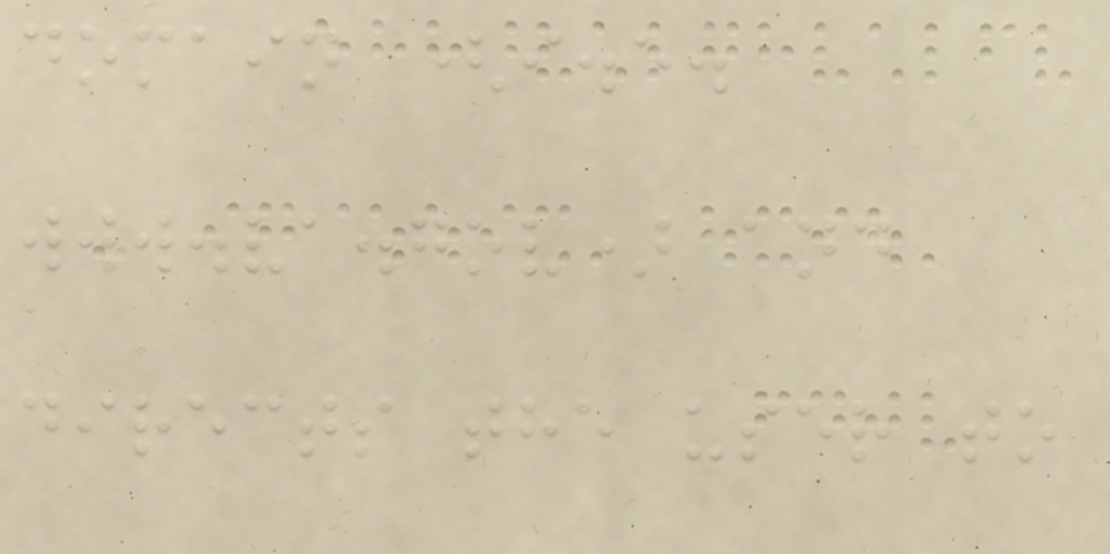domain (i.e.
www.va.gov) and
directs the user to
